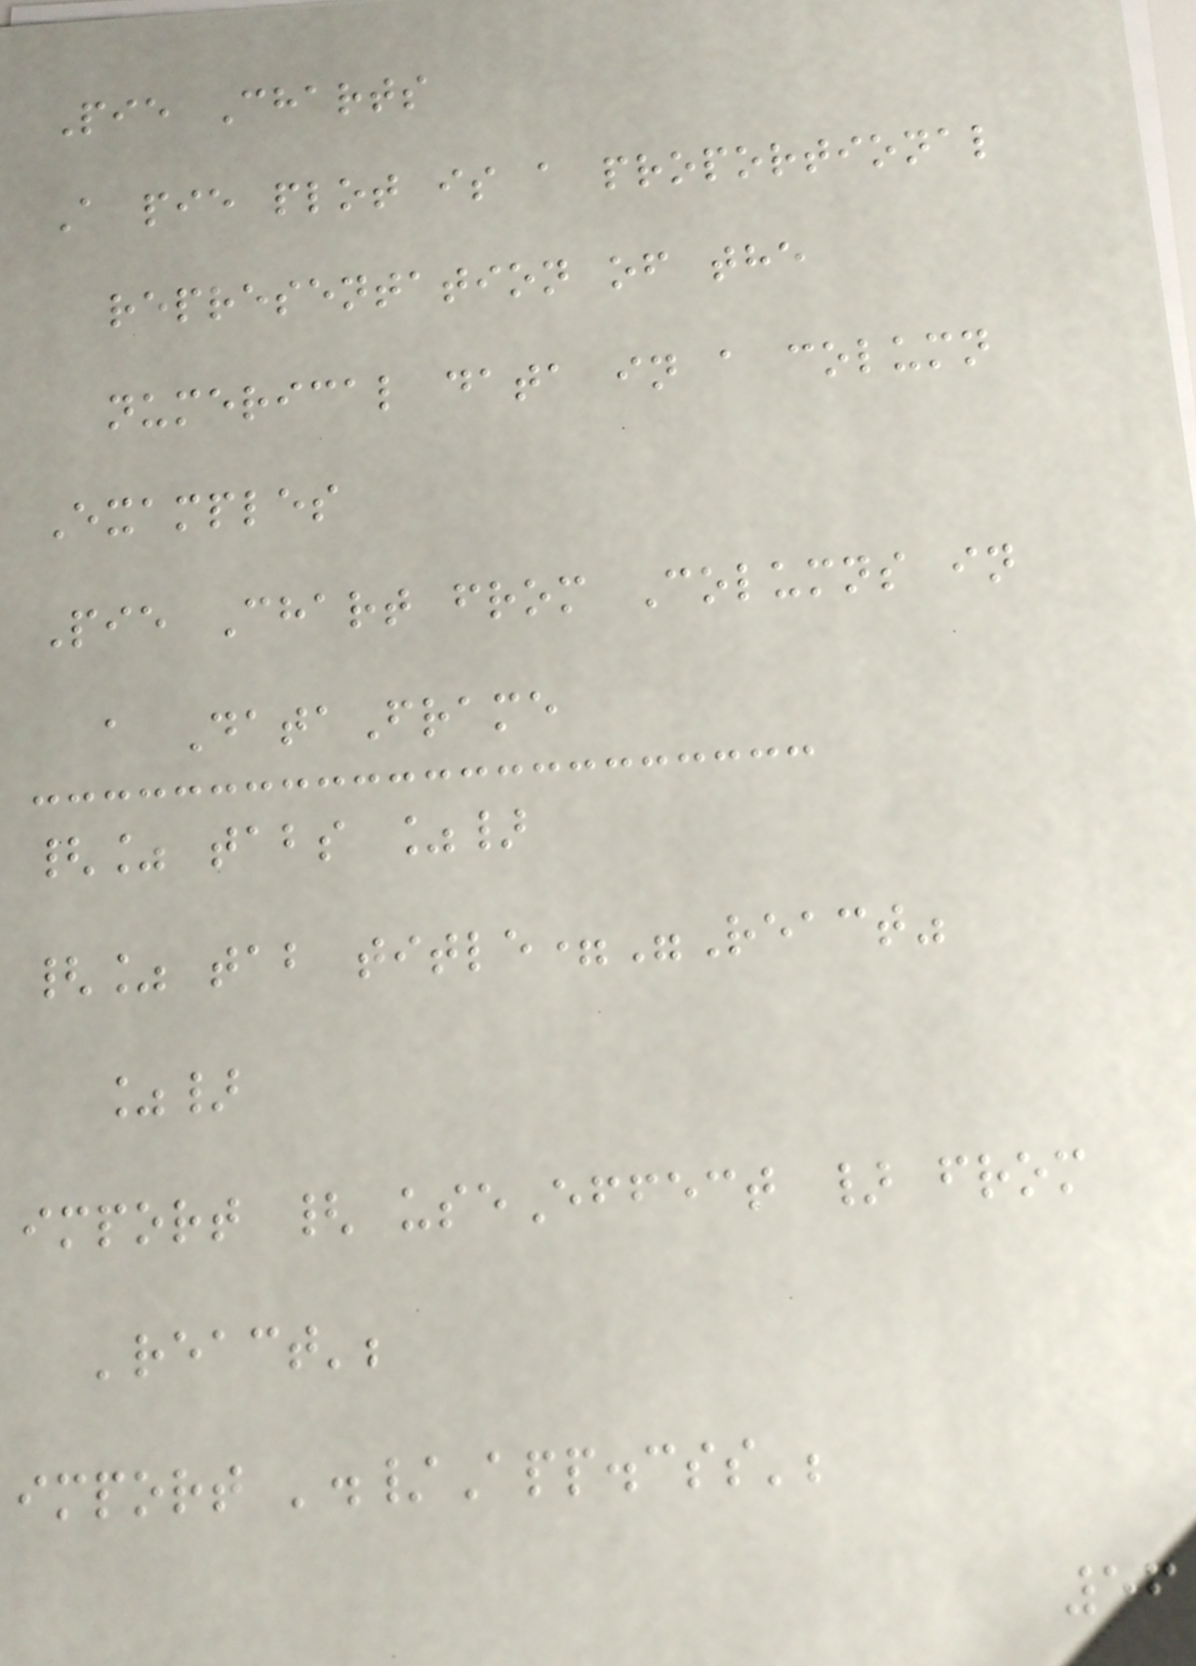Pie Charts
A pie plot is a proportional
representation of the
numerical data in a column
Examples
Pie Chart from Columns in
a DataFrame
{% tabs %}
{% tab title="React"
%}
import { useEffect } from
'react';
import './App.css';
56
